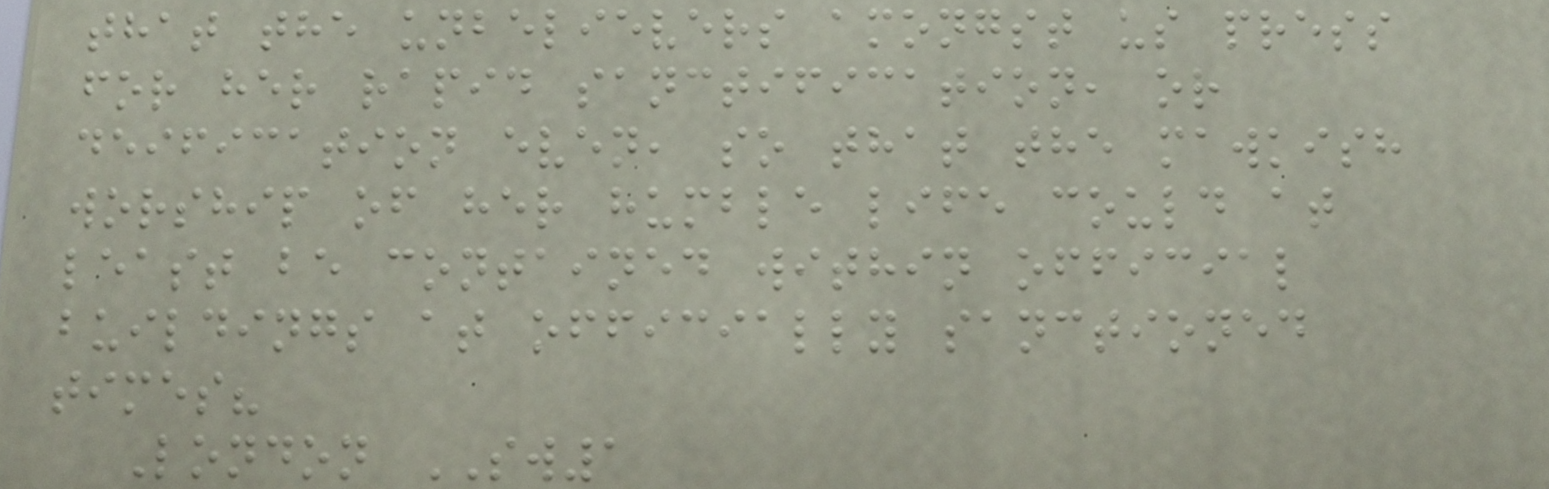that the unbelievers amongst us press
for her rapid sanctification, or
deification even, so that the mawkish
worship of her humble life could at
least be contained within official
buildings at officially sanctioned
times?
London SW1
